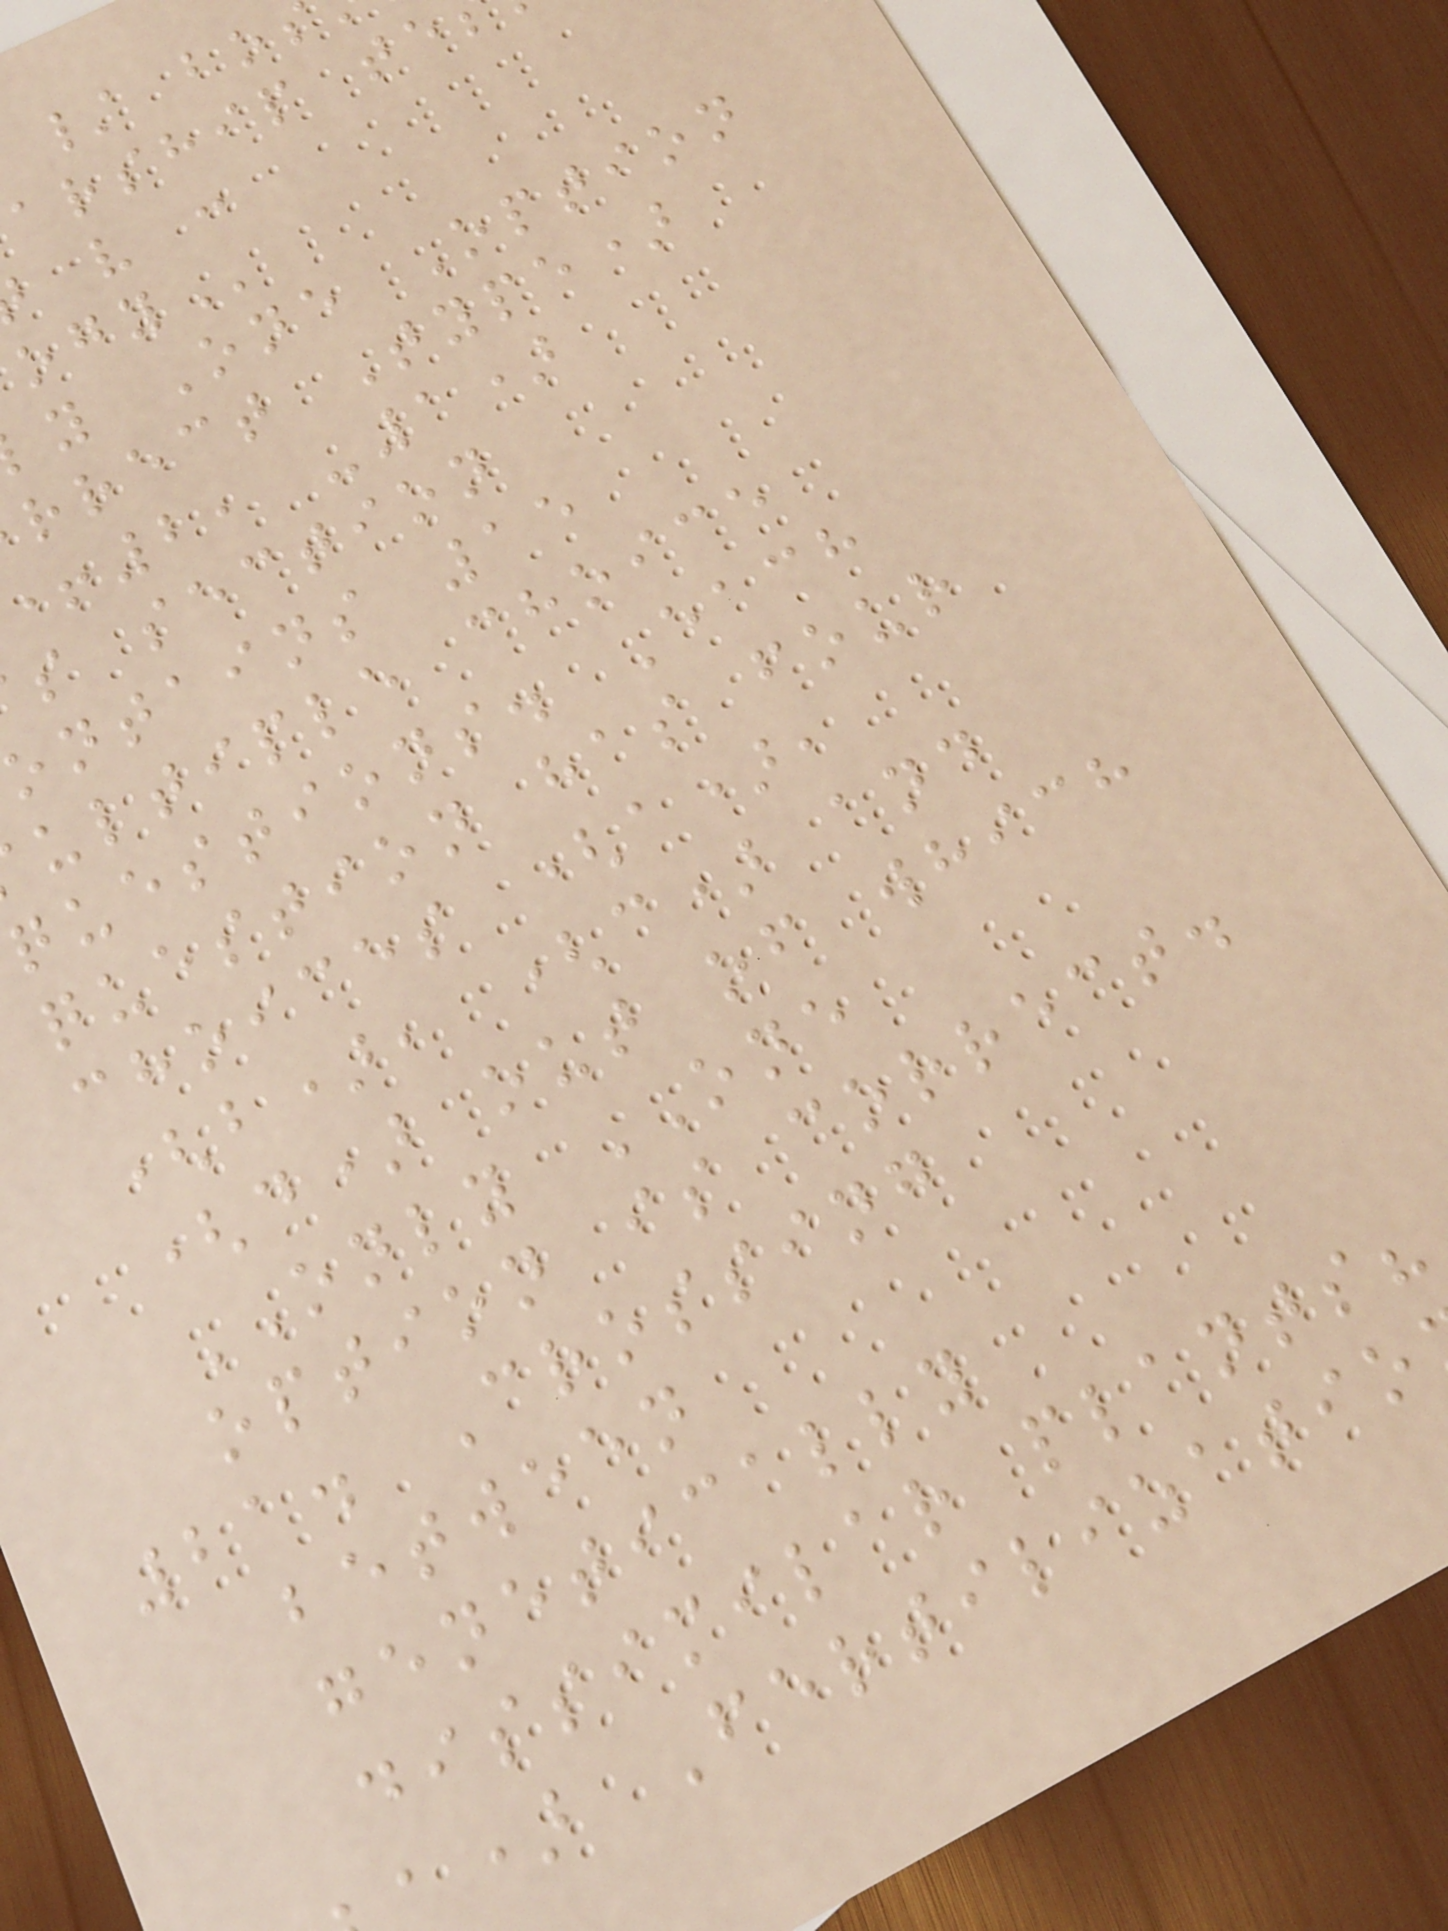arship
y One Option
rrect Type)
2, -1)
s section
ontains 15
ultiple choice
questions. Each
question has four
choices (a),
(b), (c) and
(d) out of which
ONLY ONE
option is correct.
21. Crossing
between
genetically
dissimilar plants?
) Fertilizatio
